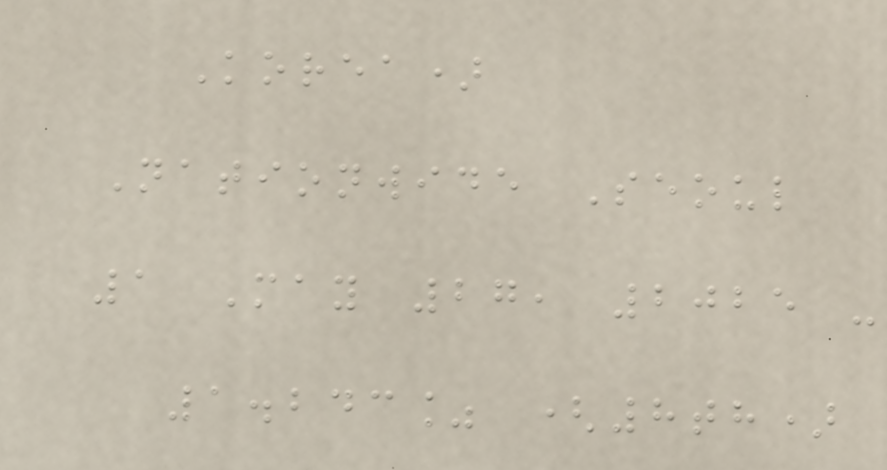Korea)
Nationwide Seoul
1 May 27, 2025 -
1.243% (8th)
